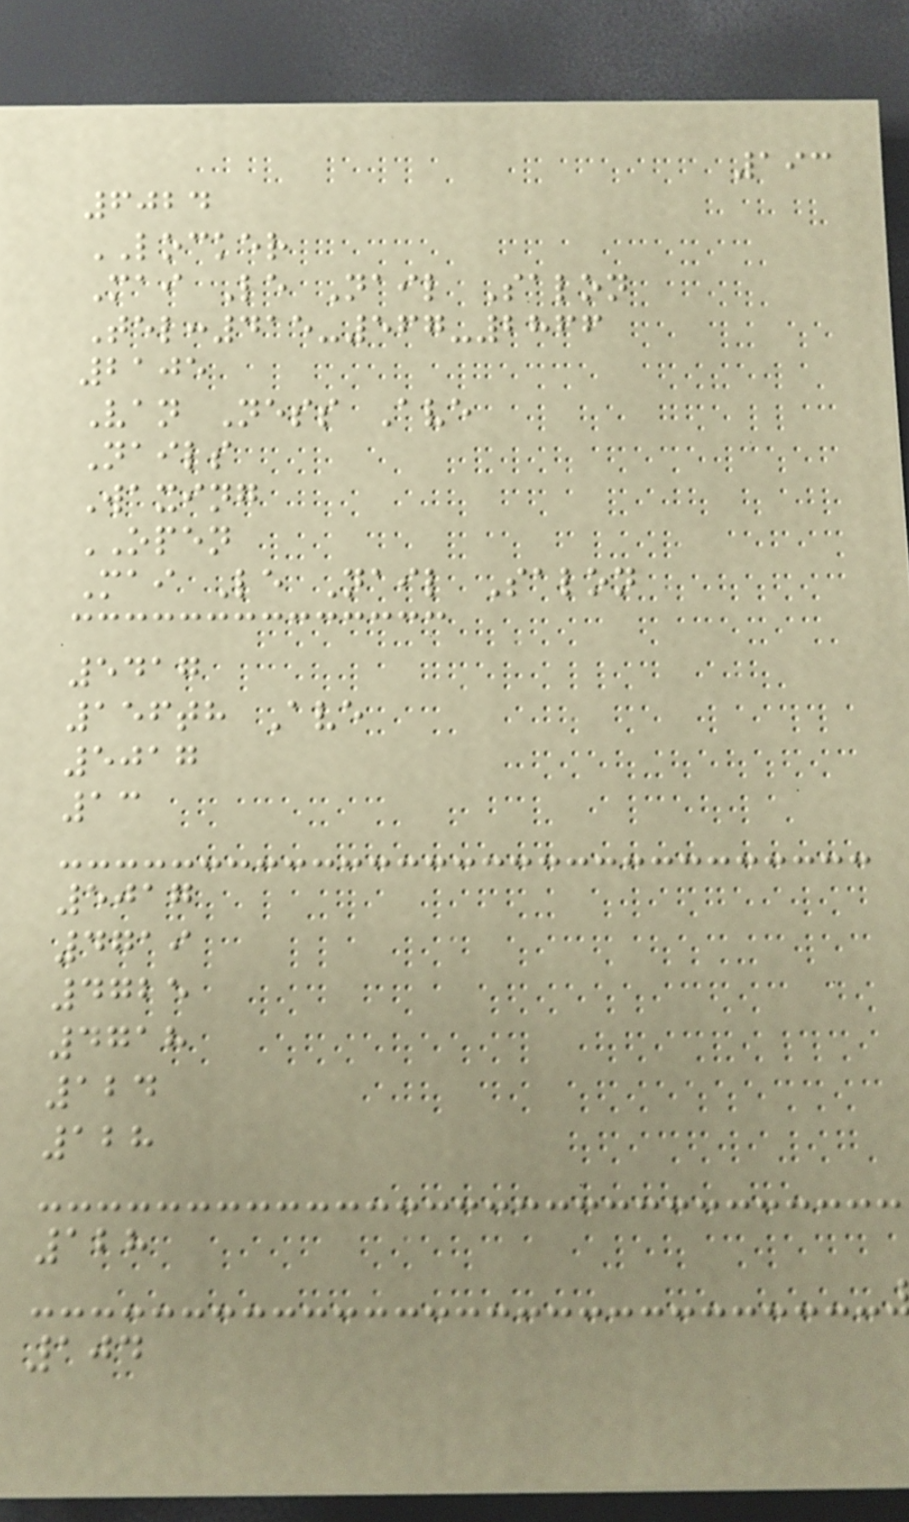193
6024
LOCKER
Mai Le Nail Salon
Tel:415-567-2866
2105
Van Ness Ave
Nails
Waxing
OPEN
Mai Le Nail Salon
5417
156th Ave
5017
13
5017
4719
4725
4718
124
128
128
104
